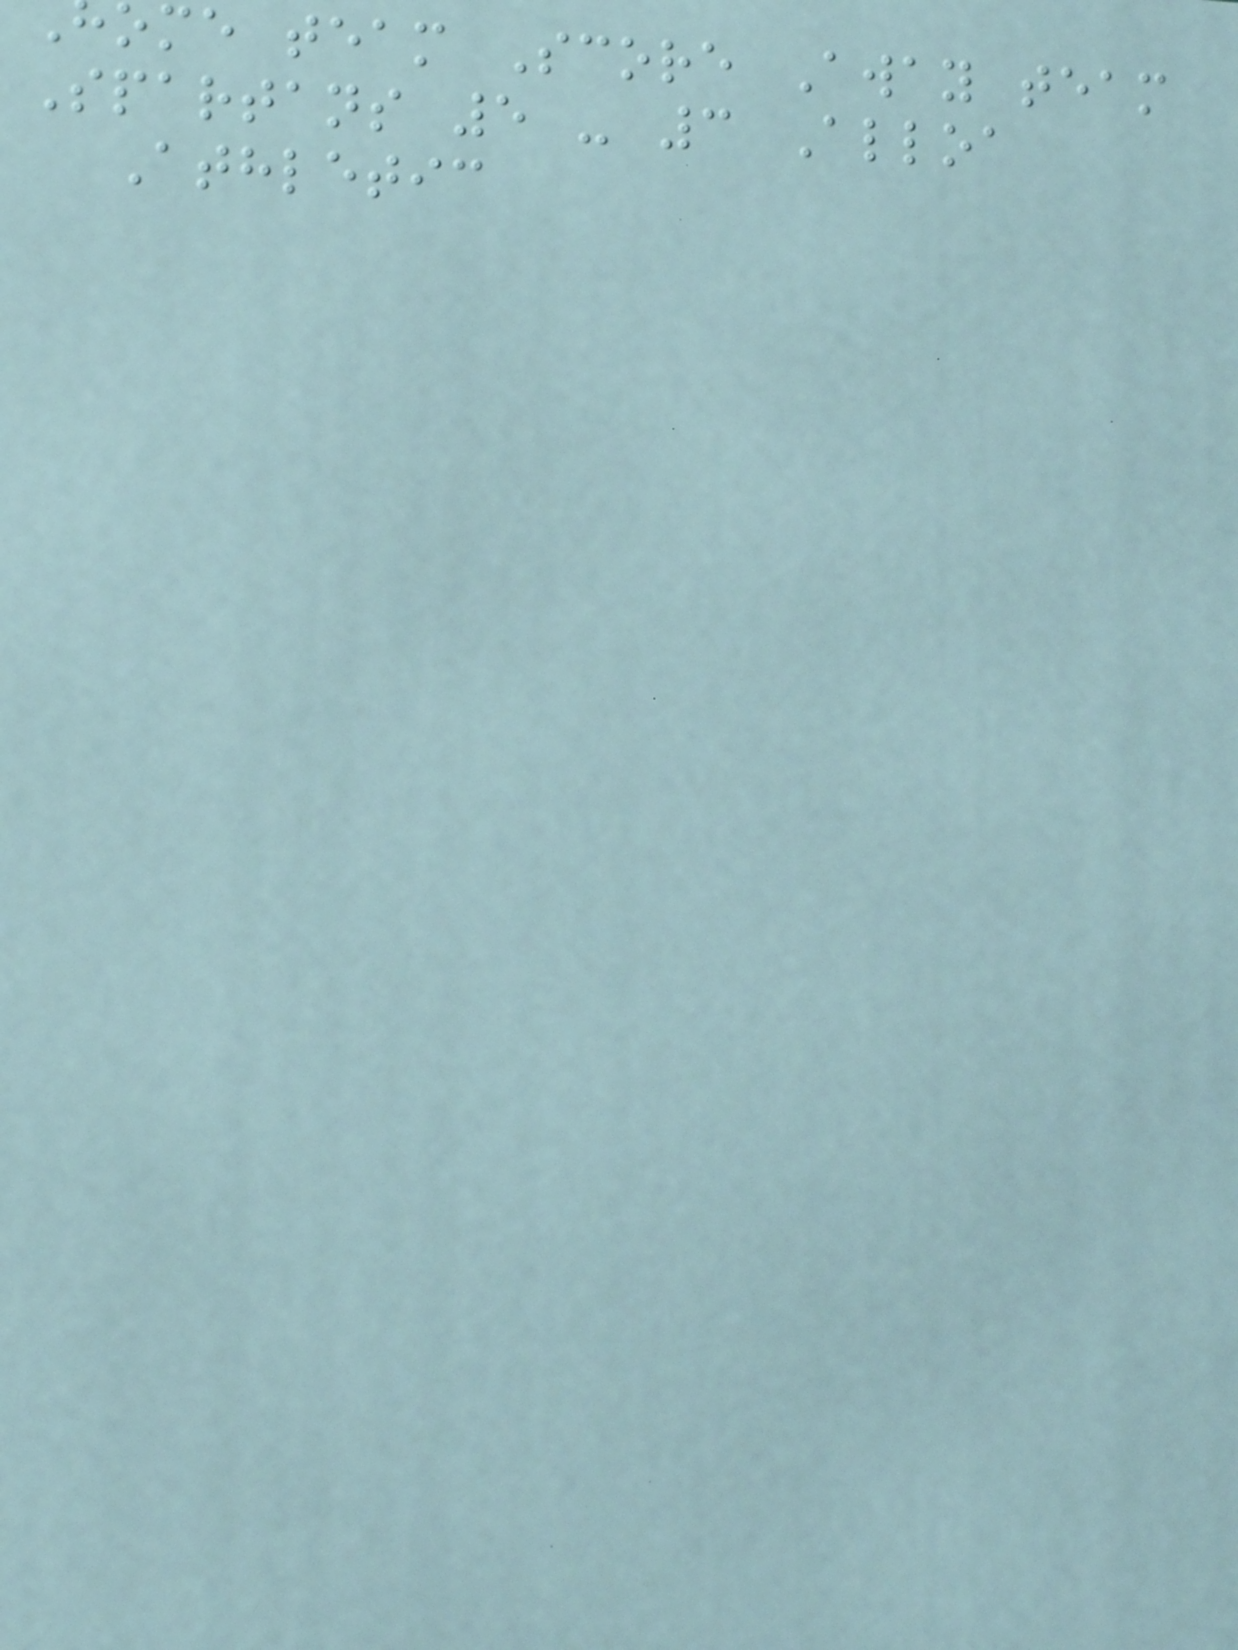me team Score Away team
Spartans 5 - 3 Alloa
Athletic
